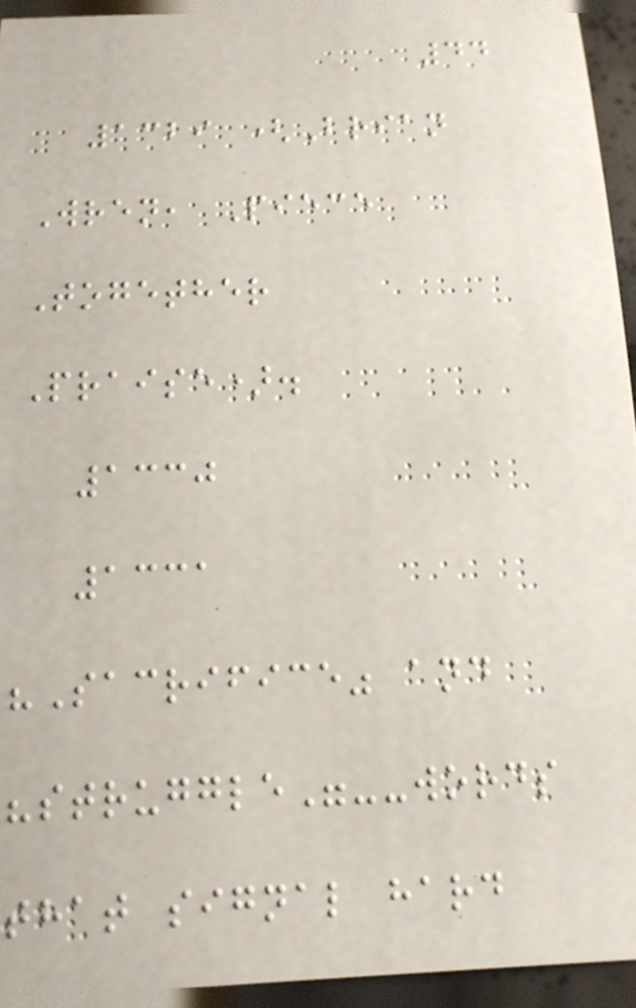44
1329 (Brian
Wren, Piece
Together
Praise).
1330
1331
"Sacrifice" and
"struggle"--words
that signal hard
